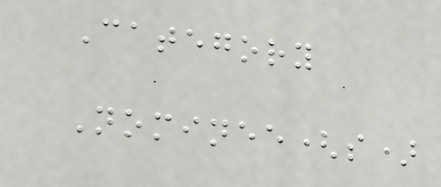Category
Nominee(s)
